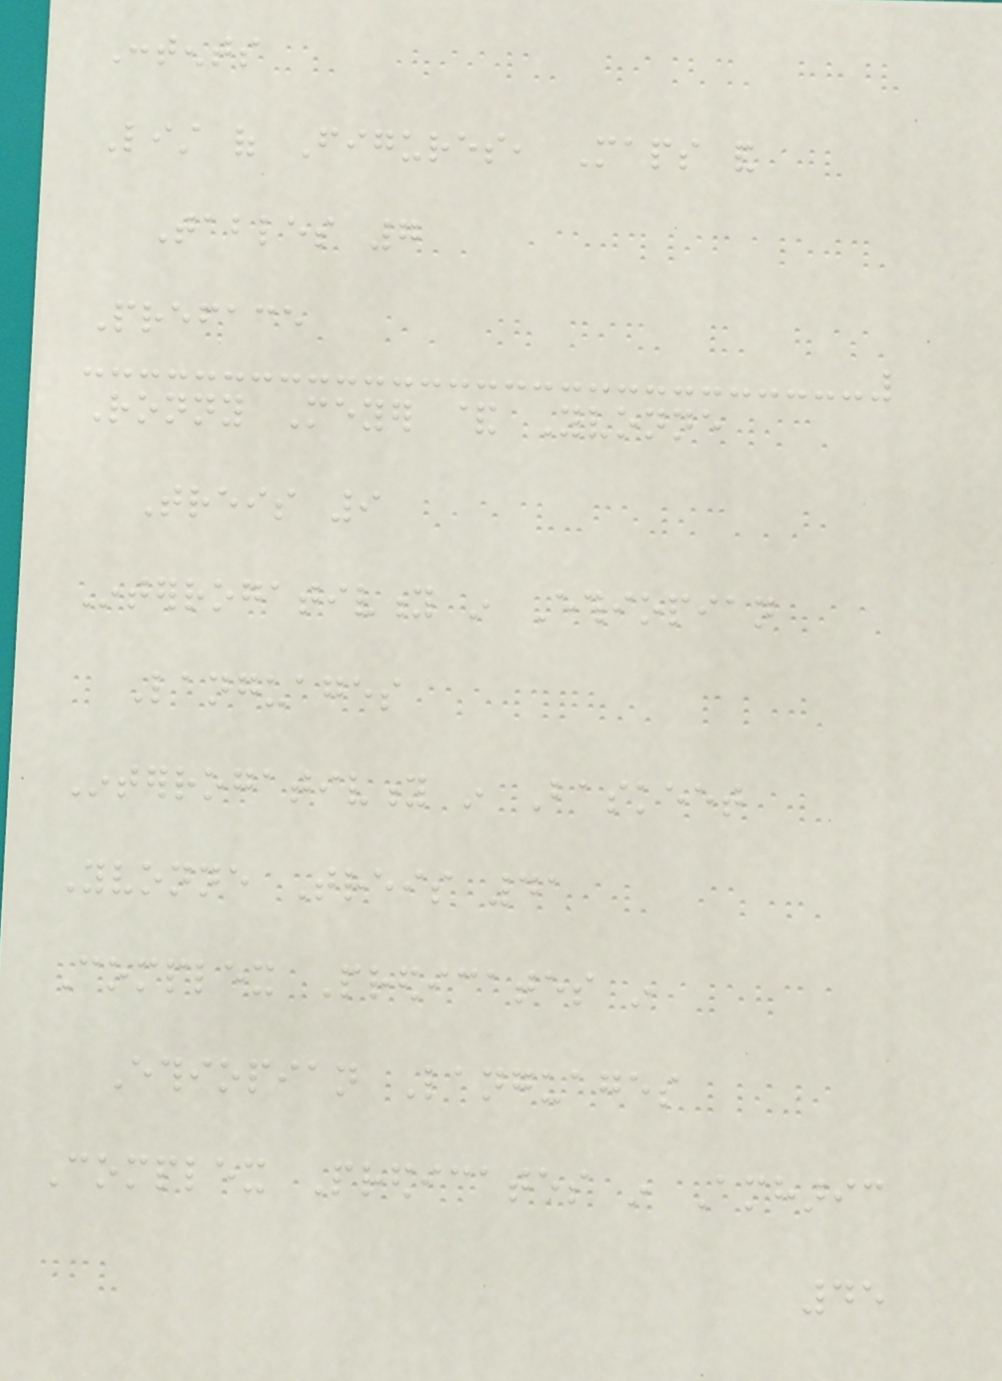Contents
List of Figures, Maps and
Tables 7
Preface
Ronny Meyer & Yvonne
Treis 9
Interrogativity in Ethiopian
Languages
Interrogativity in Baskeet
Yvonne Treis 41
Complex Predicates in
Ethiopian Languages
Complex Predicates in Amharic
45
